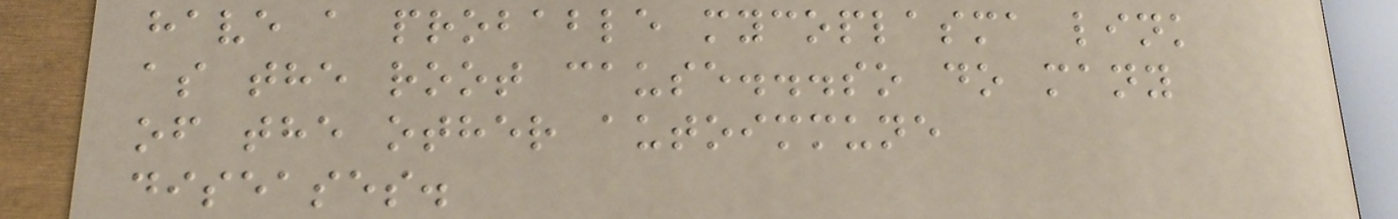have a probable mycoplasma link
as the root cause...so do many
of the other autoimmune
diseases.
